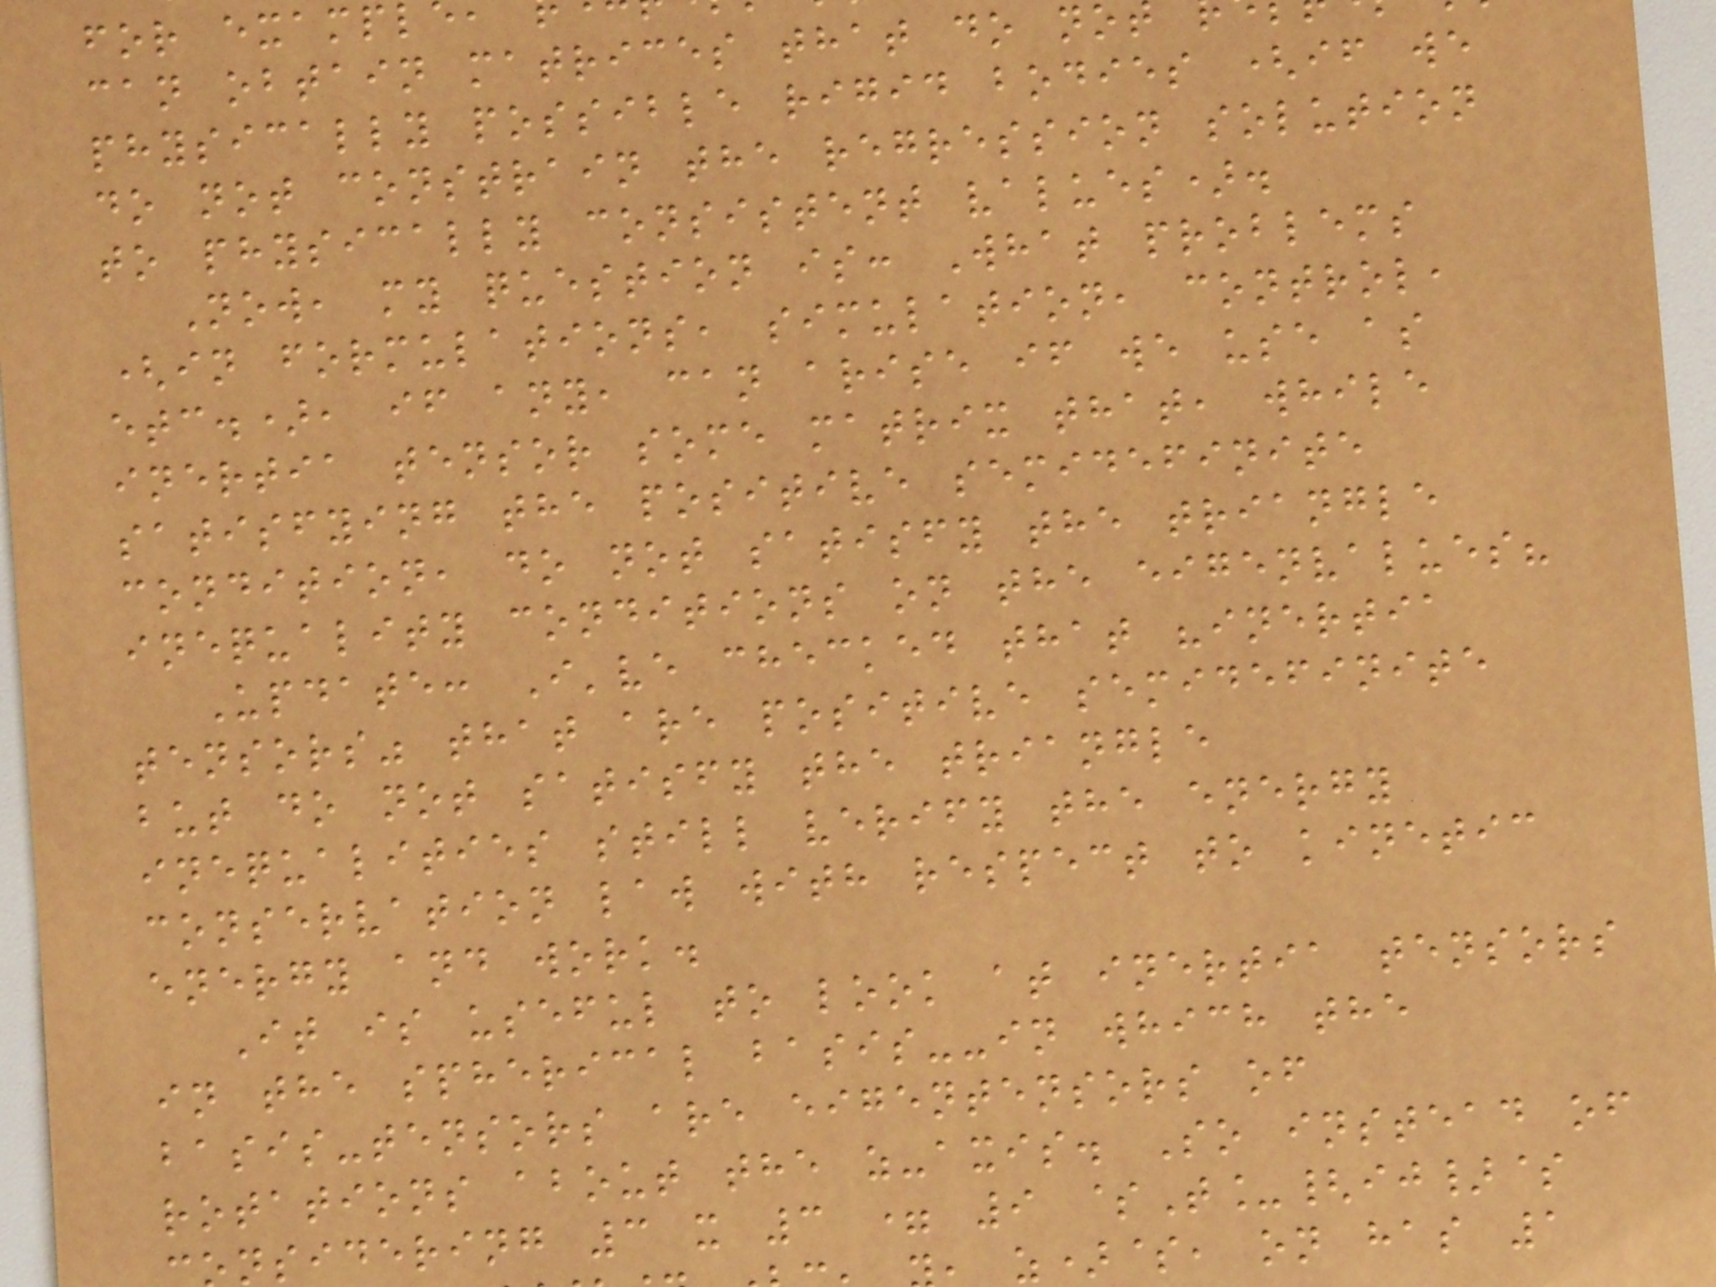for exampl
can obtain matrices that do no
physically possible rigid bodies (if we
do not constrain the regression solution
to physically consistent values).
Now, my question is: What problems
(in formulations, simulation, control,
etc.), if any, can arise if we use as
inertia tensor some matrix that, while
satisfying the positive semidefinite
condition, do not satisfy the triangle
inequality conditions on the eigenvalues?
Update: I've checked that "inertia
tensors" that are positive semidefinite
but do not satisfy the triangle
inequalities still verify the energy
conservation law with respect to kinetic
energy and work.
It is useful to look at inertia tensors
in the spherical basis--in which the
basis-tensors are eigentensors of
rotations about the z-axis. So instead of
nsidering 3 x 3 = 9 $T_{ij}$
z)$, on has 1
